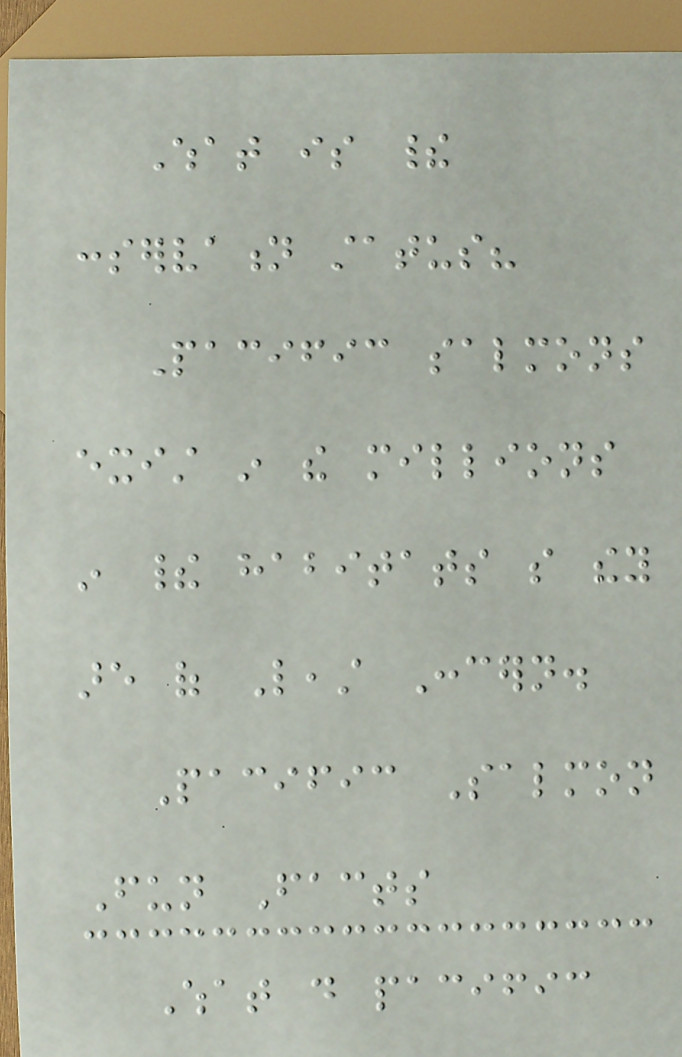What is their
conservation status?
Pacific salmons
exist in the millions
in their habitats so they
are of Least Concern.
Pacific Salmon
Fun Facts
What do pacific
